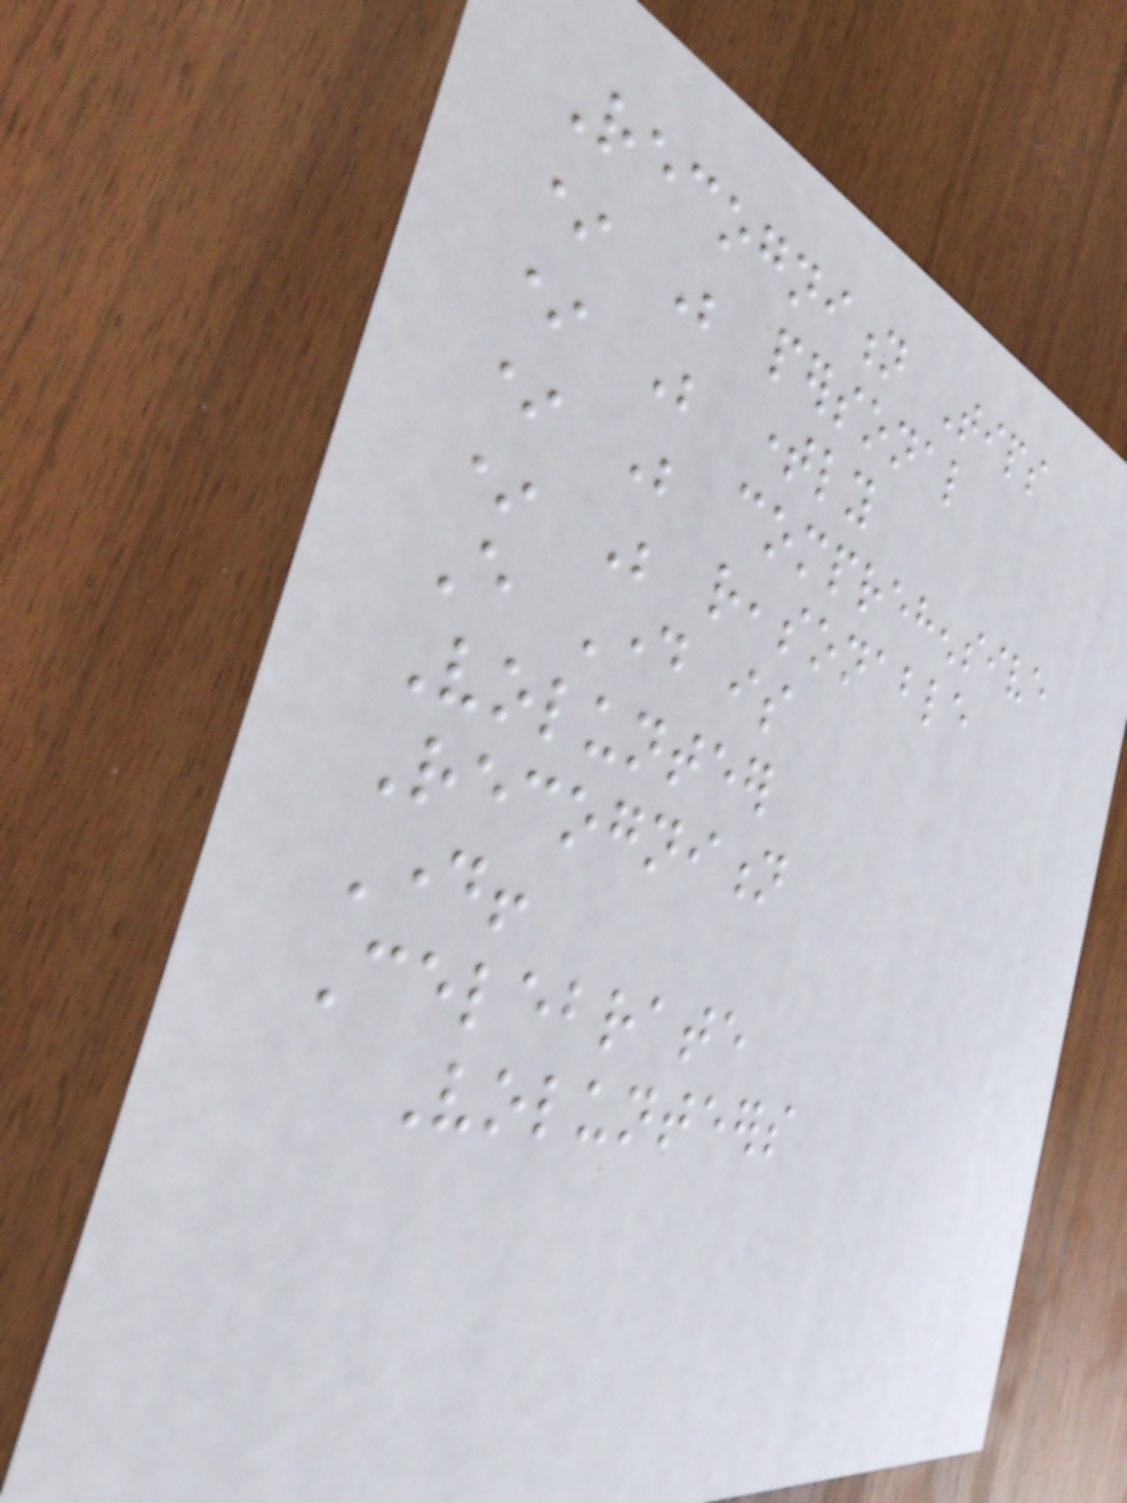Recognition Tips
* Be personal
* Be timely
* Be comprehensive
* Be reasonable
Every Day is
Volunteer
Recognition
Day!
Celebrate
Volunteers
